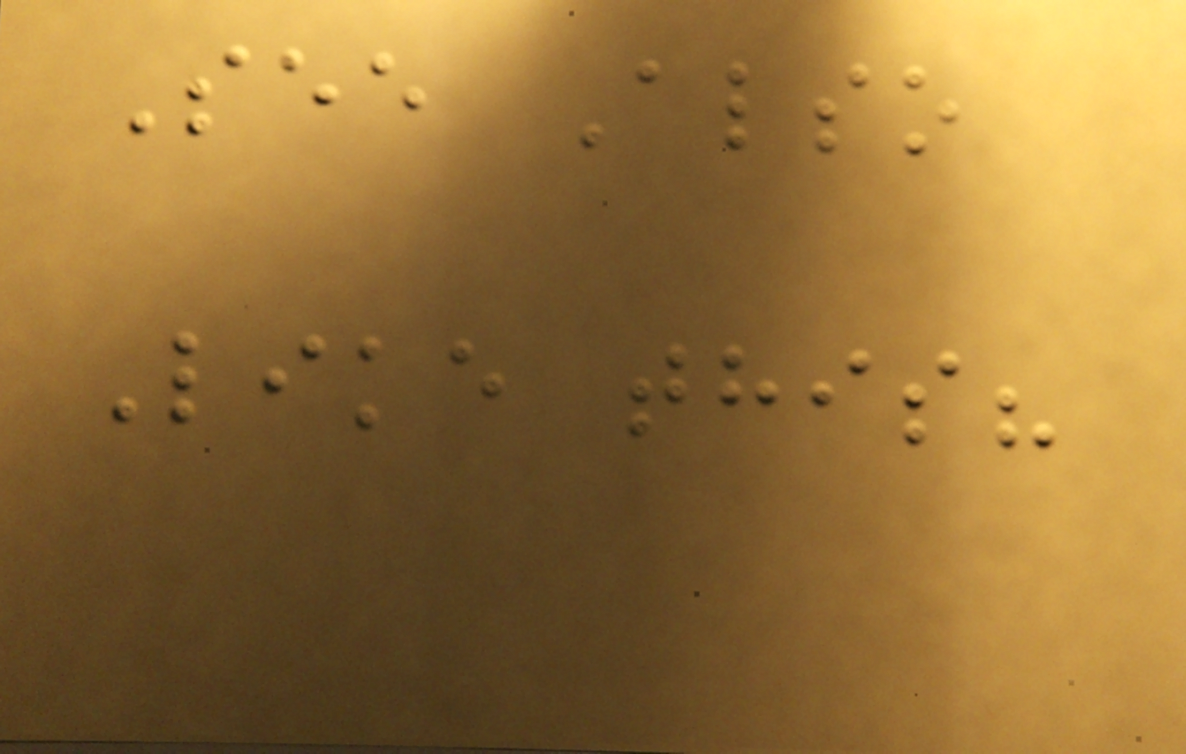See Also
Like this?
